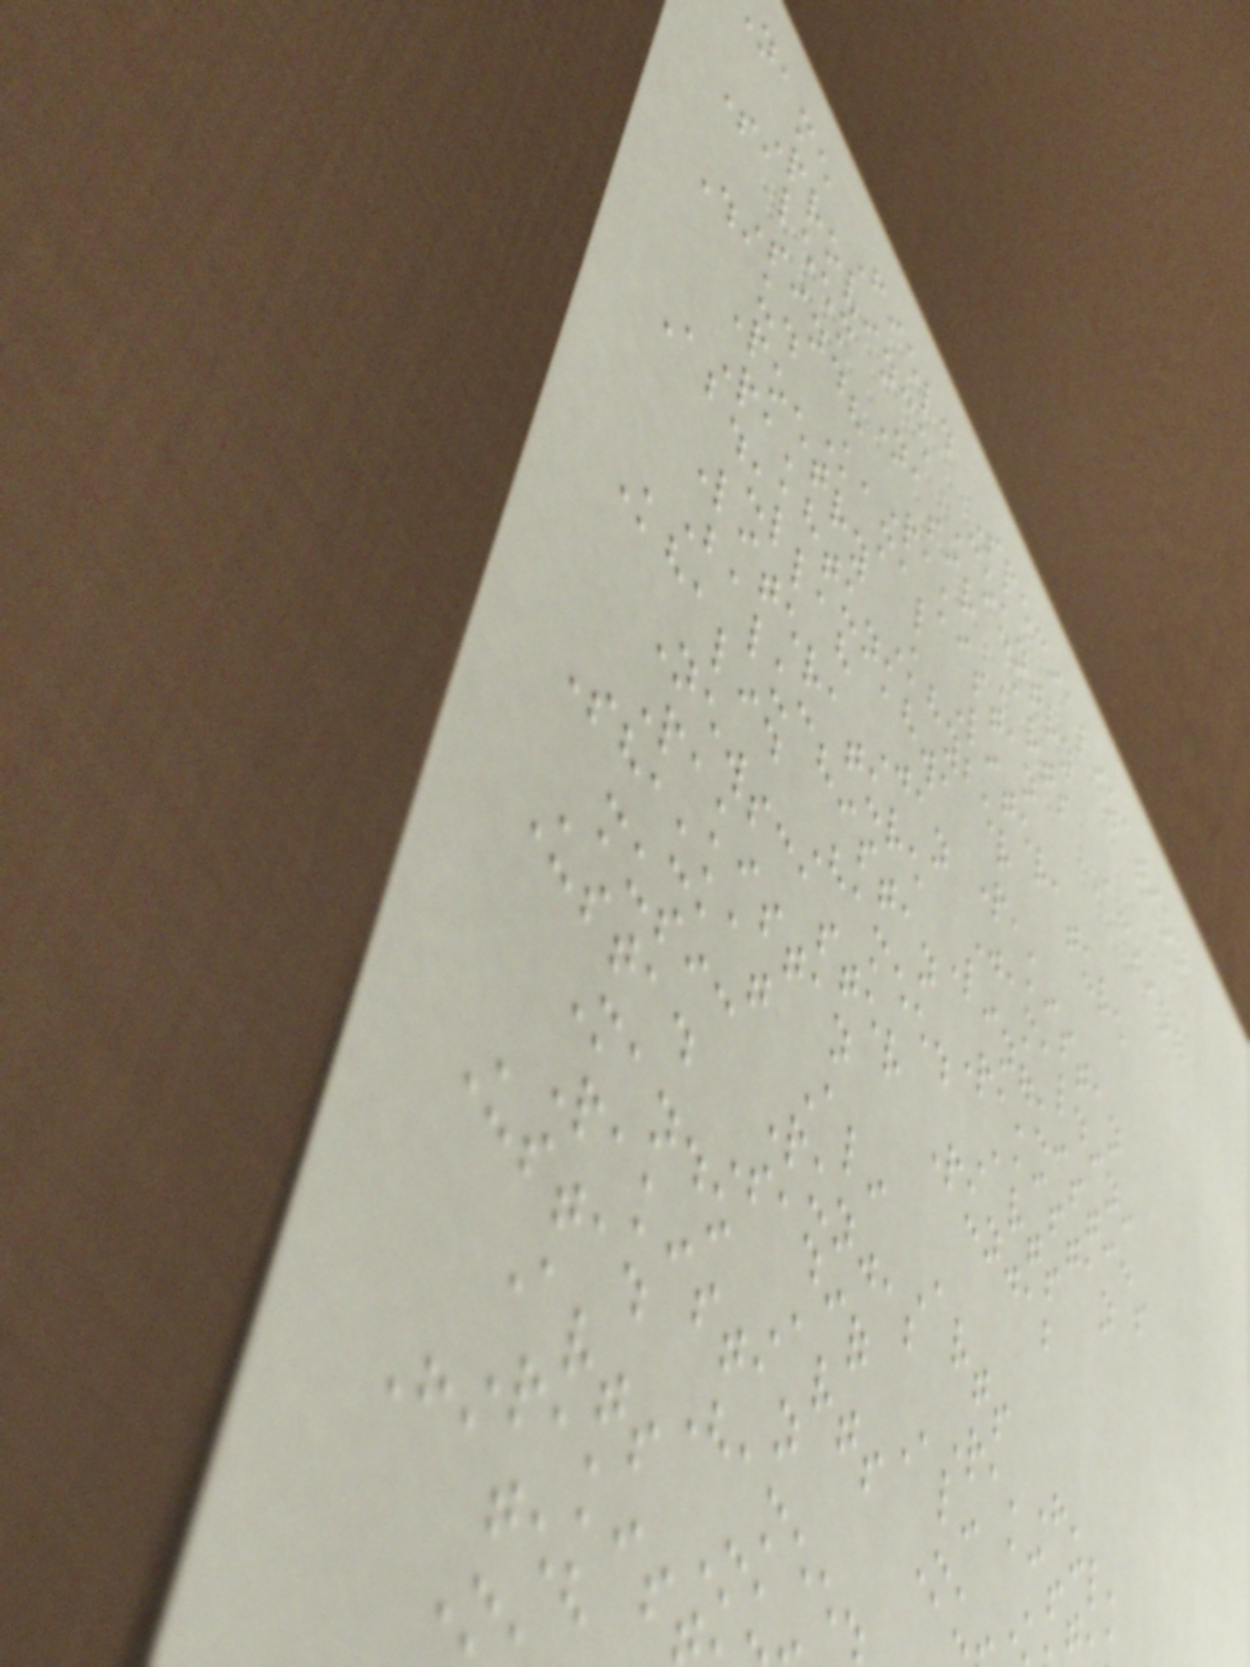name Field Specialization
Province Country
Saleem Nasir Arts Acting
Sindh Pakistan
Daud Kamal Literature
Poetry Khyber
Pakhtunkhwa Pakistan
Abdullah Jan Jamaldini
Literature Linguistics
Baluchistan Pakistan
Khalid Hameed Arts
Newscaster Punjab
Pakistan
Shaukat Ali Arts Folk
music Punjab Pakist
Ustad Sadiq Ali
Mando Arts Mu
Pakistan
Ustad Hamee
Arts Mu
Pakis
Fateh
